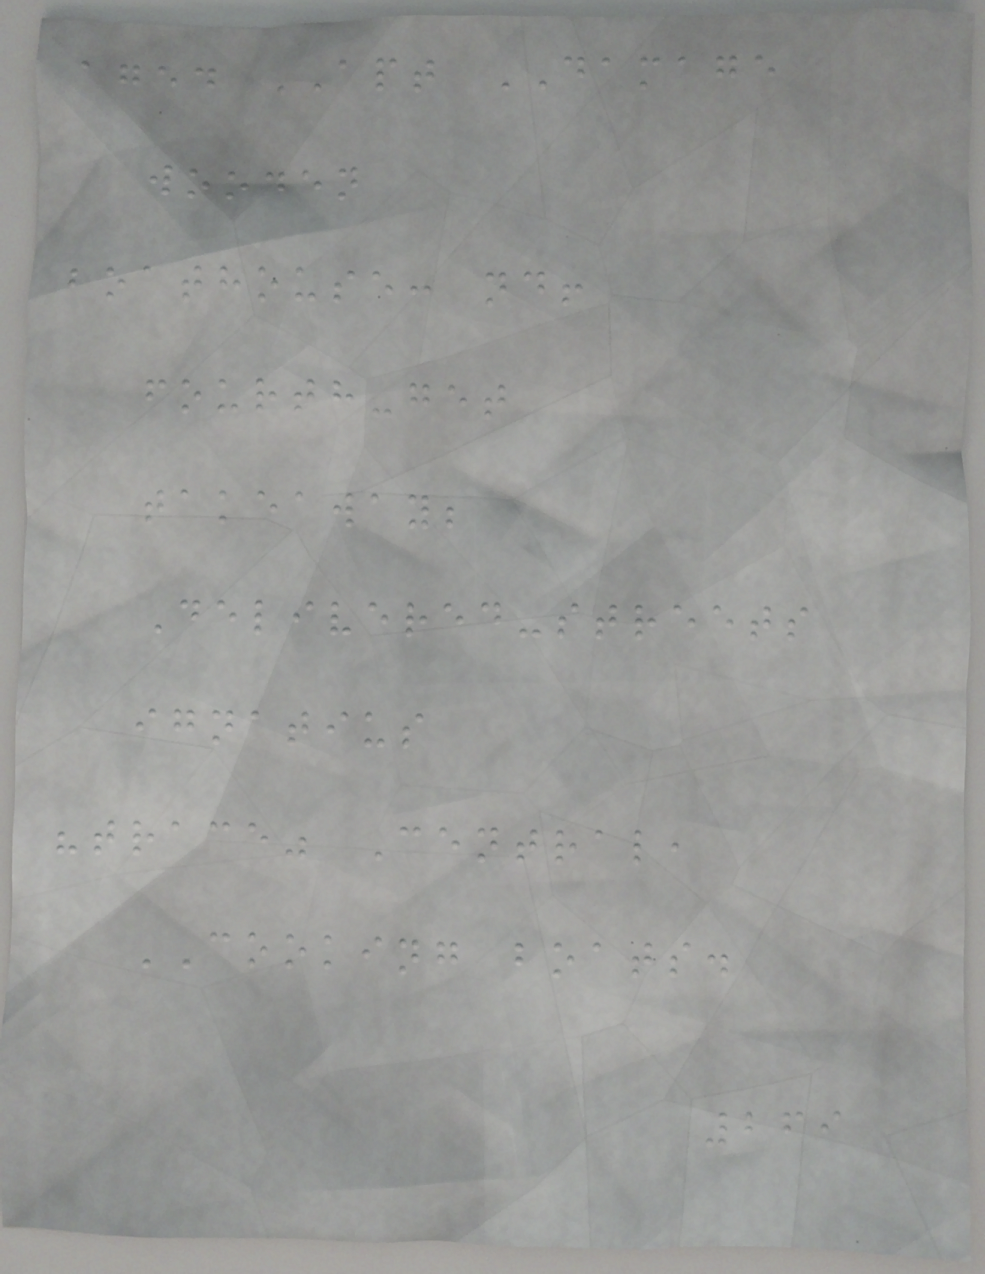aged APT DAMAGE
wooden
boathouse: nd!
fourth-get
takeaway;
Delivered-streets
ignatius
"trace" Central,
COOKING boats.
269
